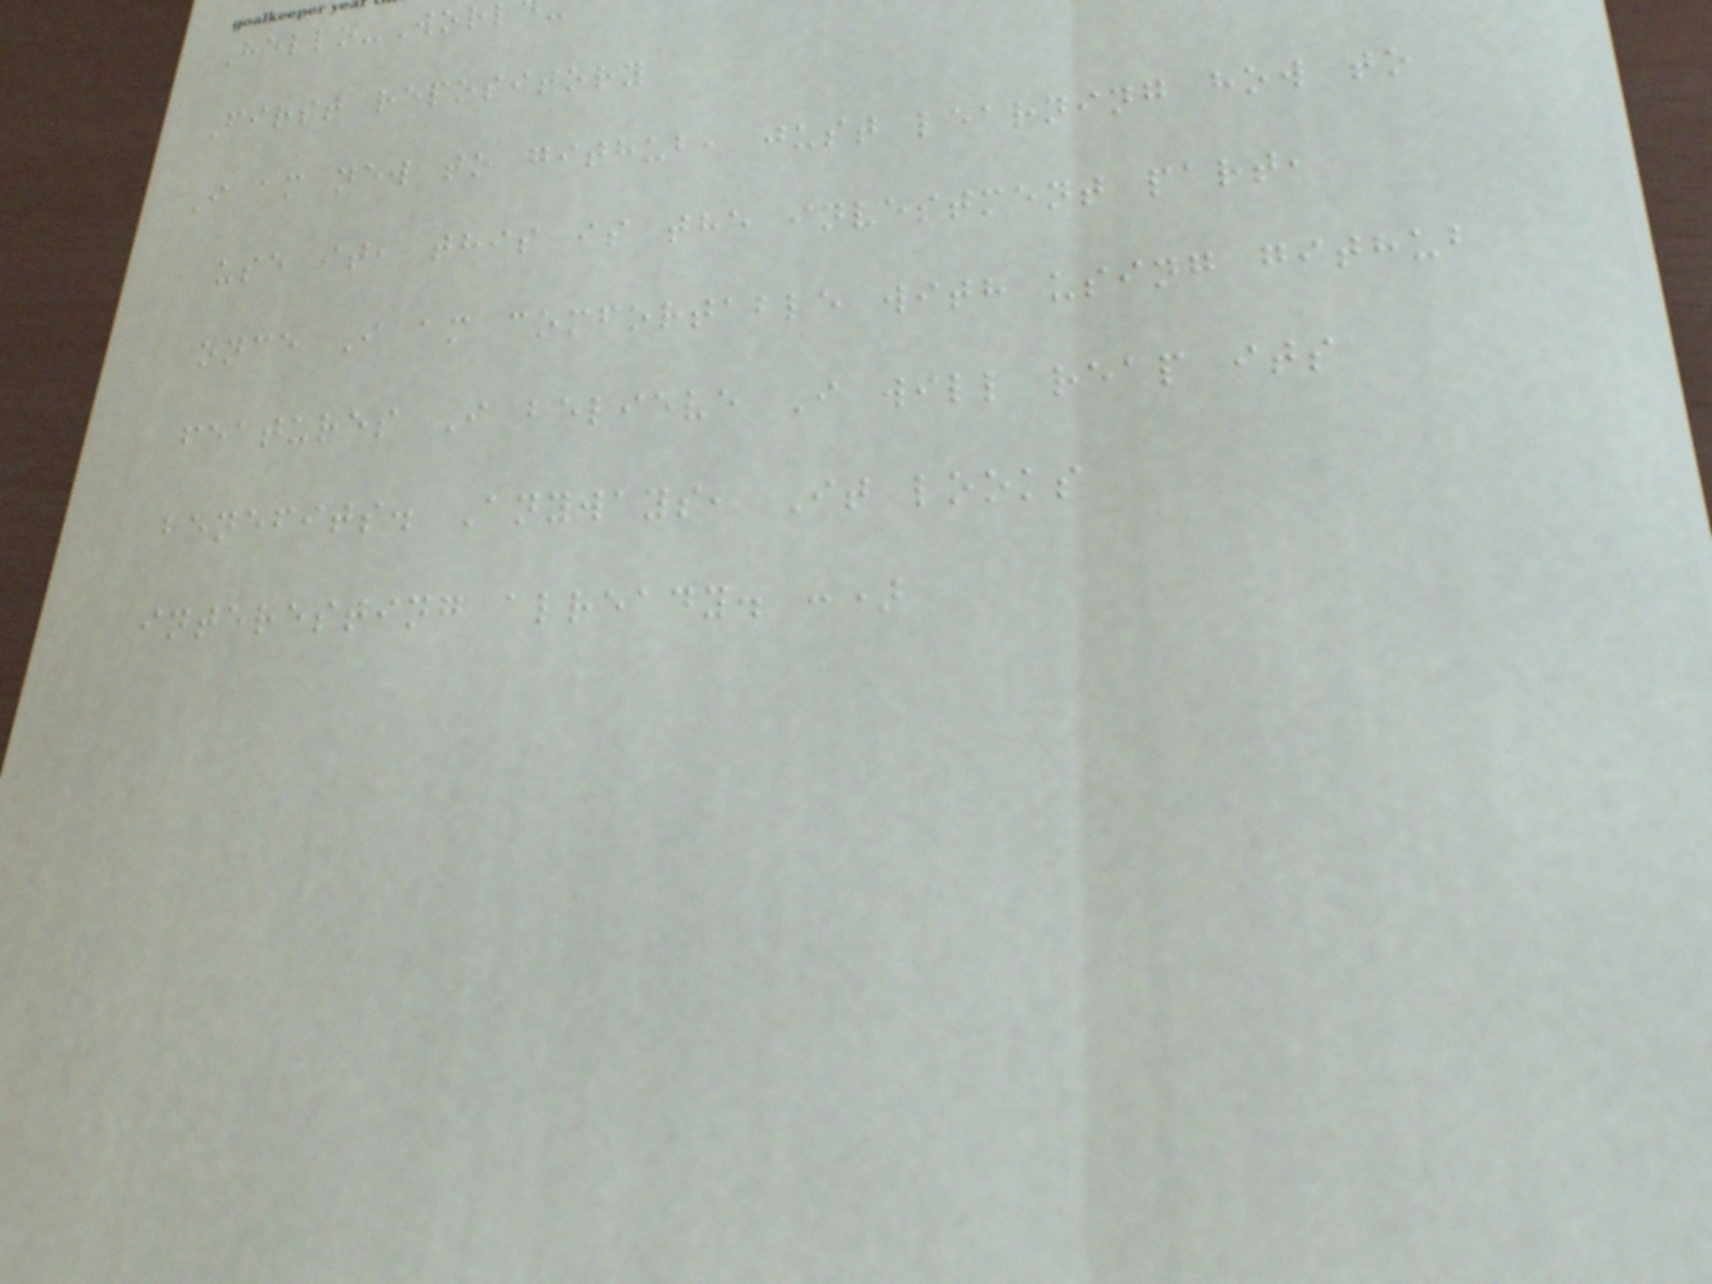Hello-Worl
First repository
I am new to github, just learning how to
use it, this is the investment part,
once I am comfortable with using github
features I believe I will reap its
benefits. Anyways, It looks
interesting already. :)
